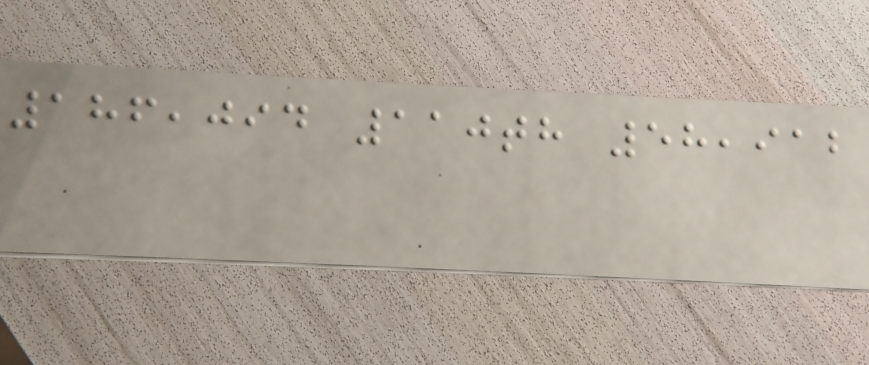186,094 110th 58,912
